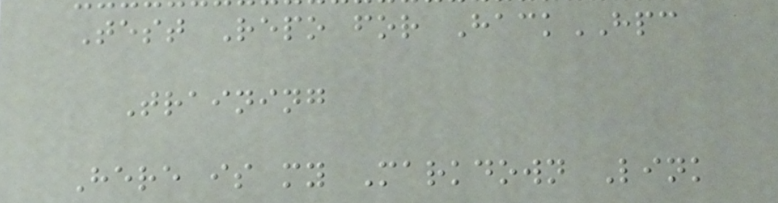Test Repo for HackHPC
Training
Here is my Markdown Link
